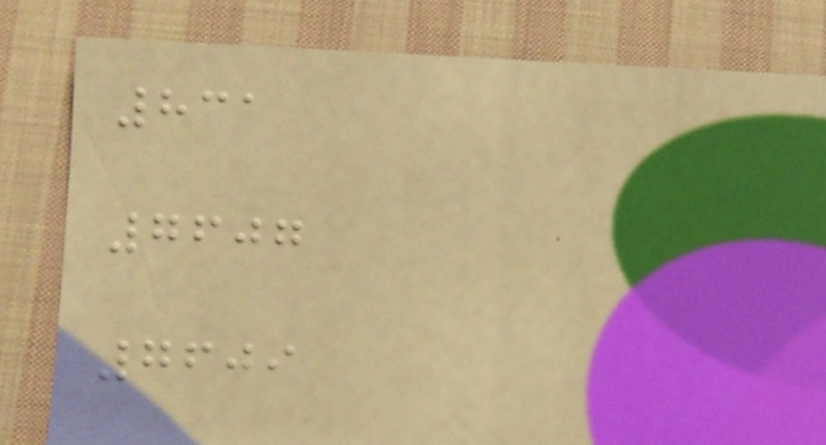831
7607
7609
